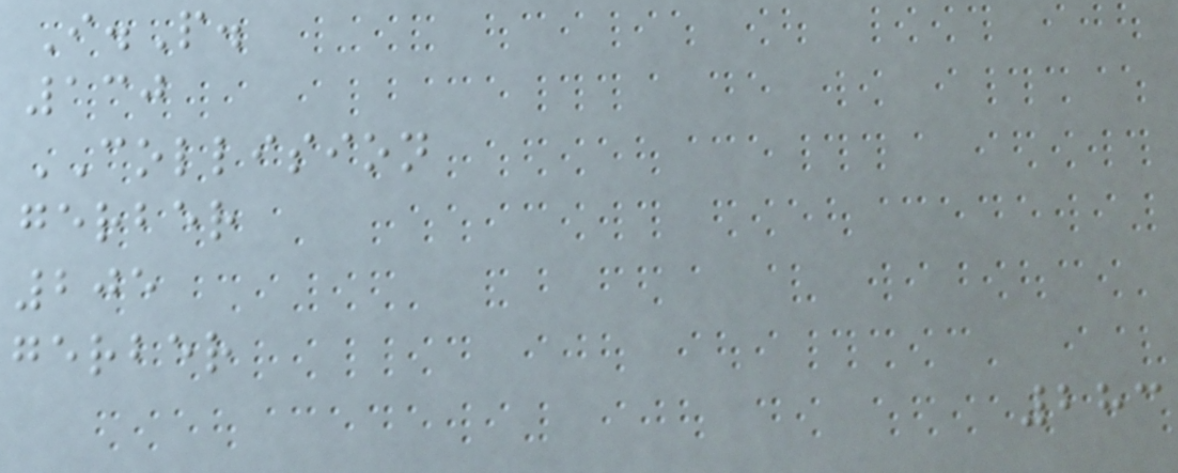I.P.
130
COLLISION
gerber
205
gerber
283
